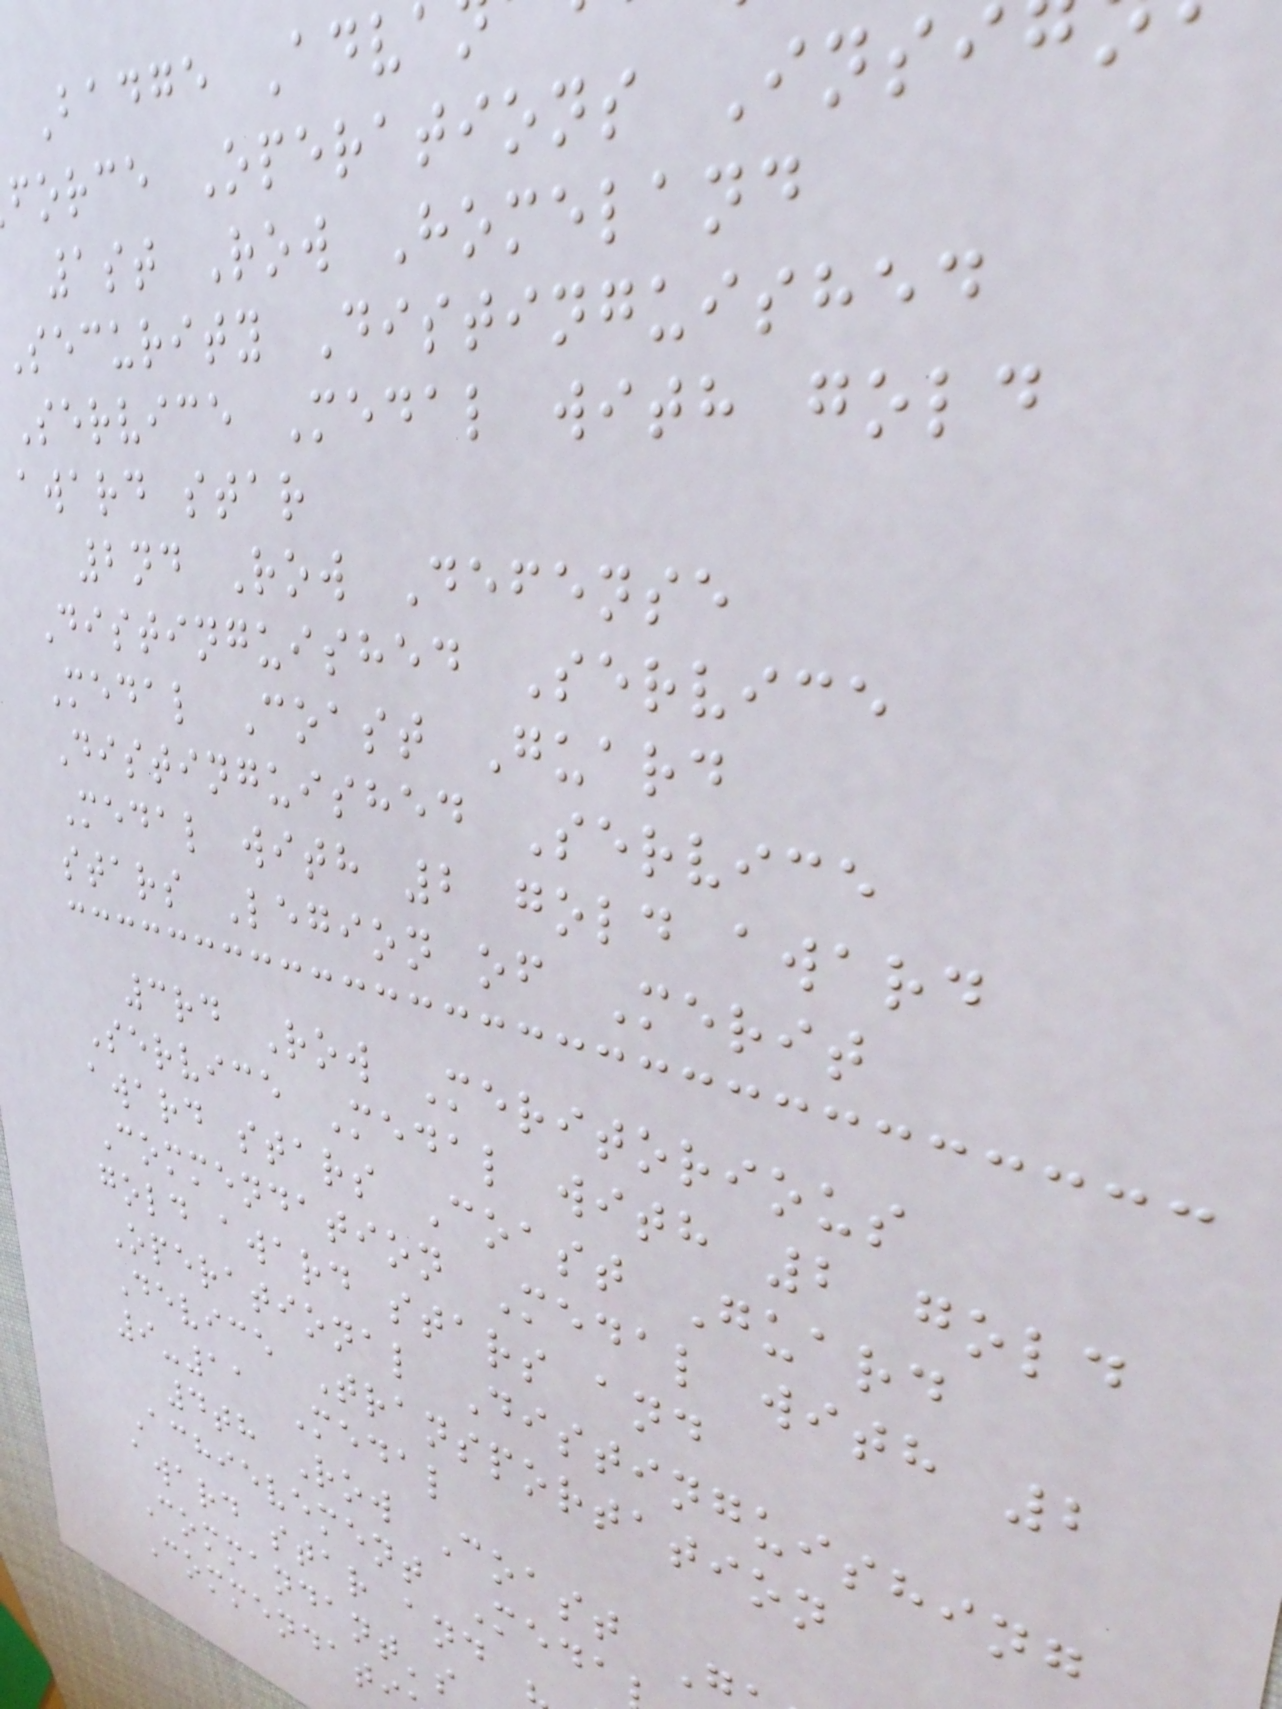Badge Adva
force Operations Insi
1st Row Homeland
security Distinguished
Service Medal with gold
award star
2nd Row Defense
Distinguished Service
Medal Coast Guard
Distinguished Service
Medal with 2 gold award
stars Legion of Merit
3rd Row Meritorious
Service Medal with 2 gold
award stars Coast Guard
Commendation Medal with 2
gold award stars and
Operational Distinguishing
Device Transportation
9-11 Medal
4th Row Coast
Achievement Meda
award star and
Commandant's
Commendat
